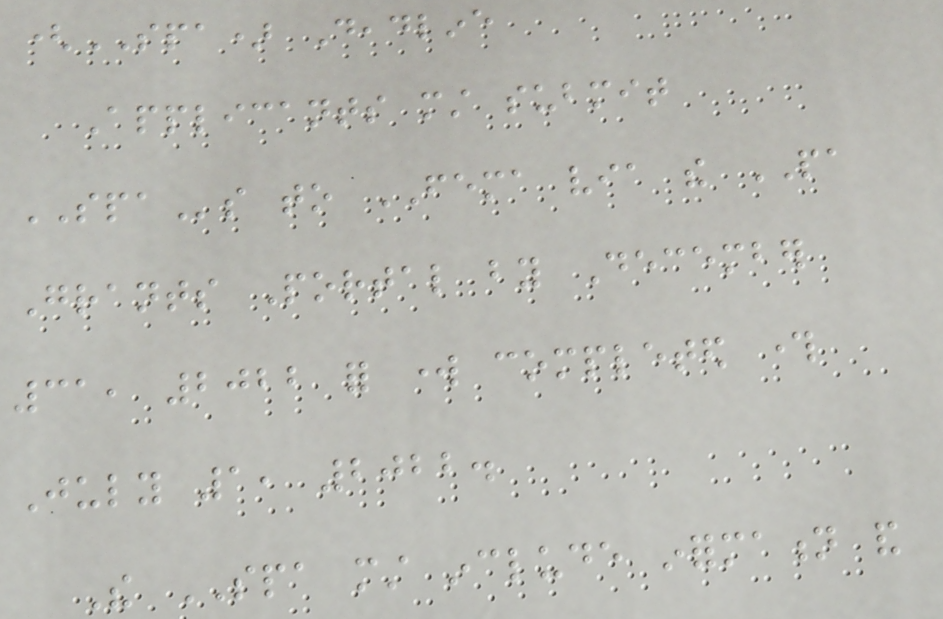(SPA) Deadline
Applicants must submit
SPAs to FEMA via the PA
Grants Portal by December
31, 2022 for work completed through
July 1, 2022.
The SPA must include information and
